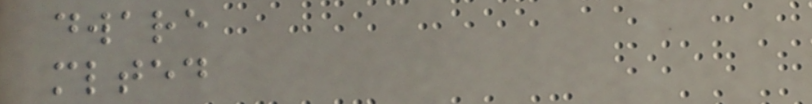dware
mlted
